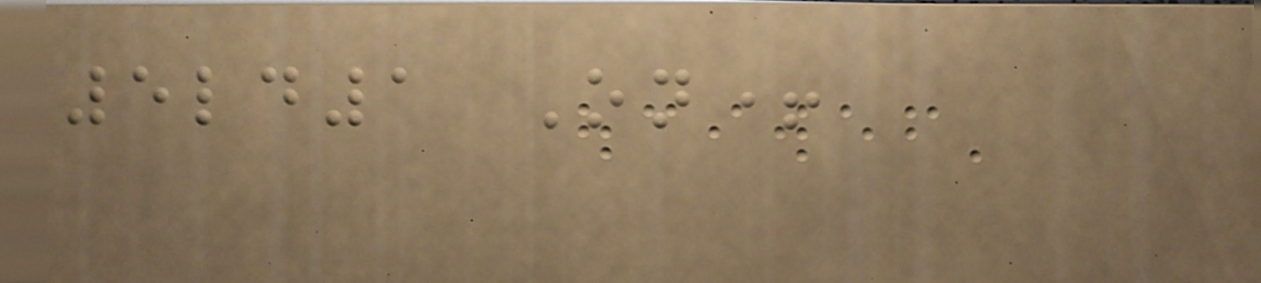5ld1 On+
